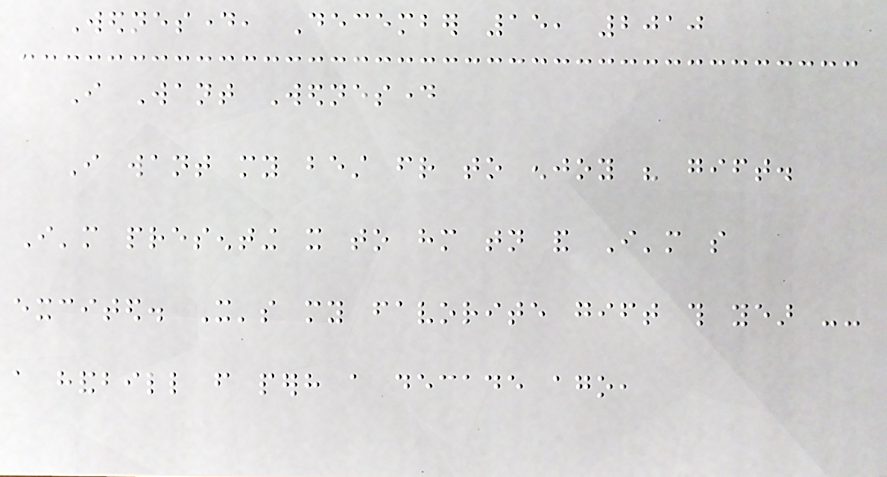Wednesday, December 15, 2010
I Want Wednesday
I want my best friend to enjoy his gift.
I'm presenting it to him tonight and I'm so
excited. It's my favorite gift this year --
a handbill from perhaps a decade ago,
